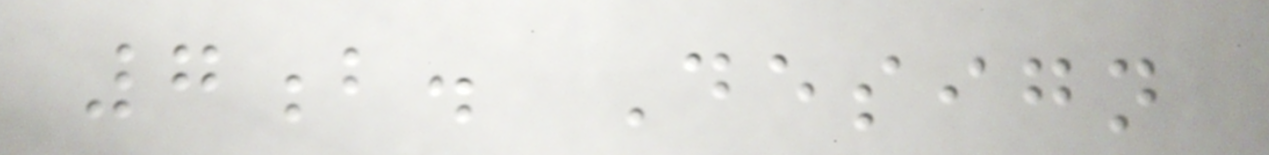7b. Design
